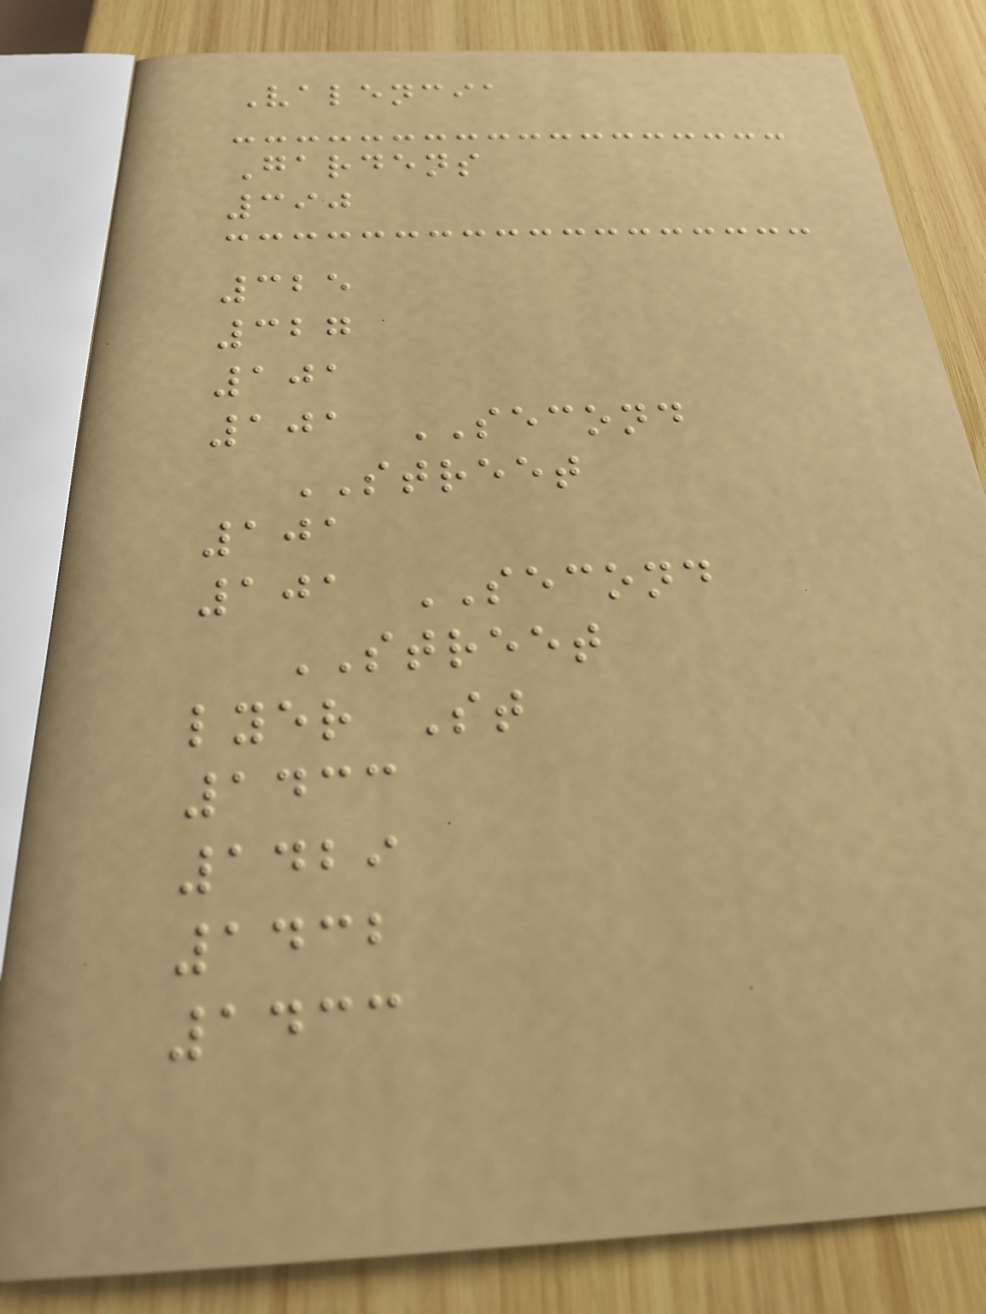Valencia
Gardens
390
325
327
101
101 SECOND
STREET
101
101 SECOND
STREET
lyer St
1433
1429
1432
1433
